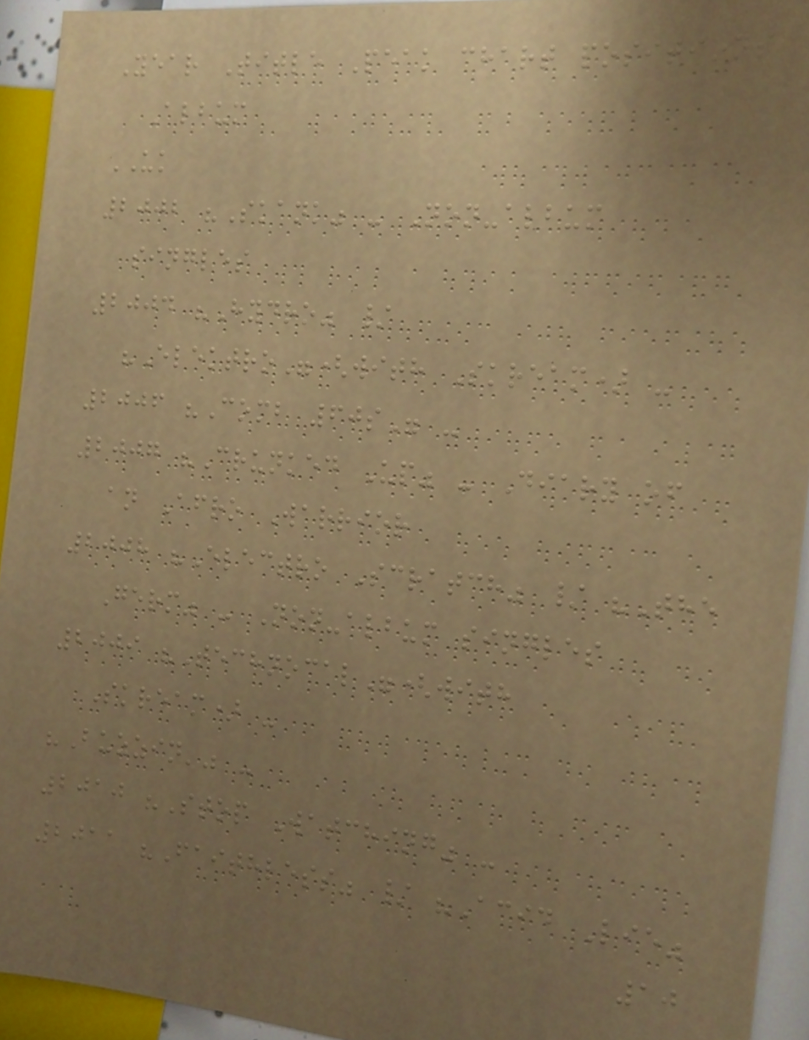Year Title Peak chart positions
Album
UK
2002 "Skank" - Non-album
singles
2004 "Hydro" /
"Elektro"(with Skream) -
2006 "Comb 60s" -
2007 "Crunked Up" - Diary of
an Afro Warrior
2008 "Electro Scratch" / "The
Germ" - Non-album singles
2009 "Technocal"(with
Skream) -
"Buzzin'" -
2010 "Stop Watching" -
2011 "Faithless" / "Acid Lie"
10
